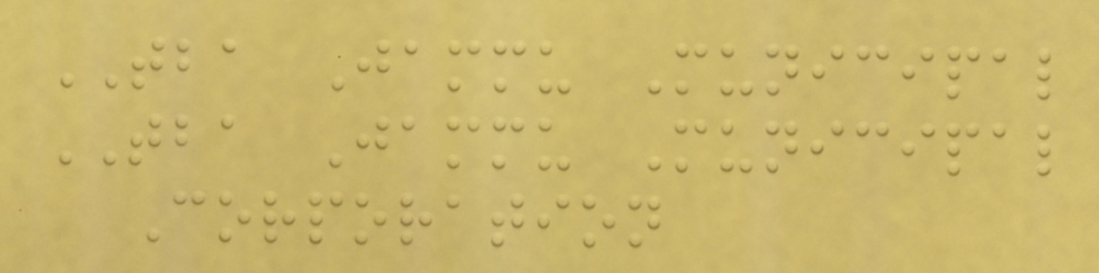TBA Jammu Municipal
TBA Jammu Municipal
Corporation
